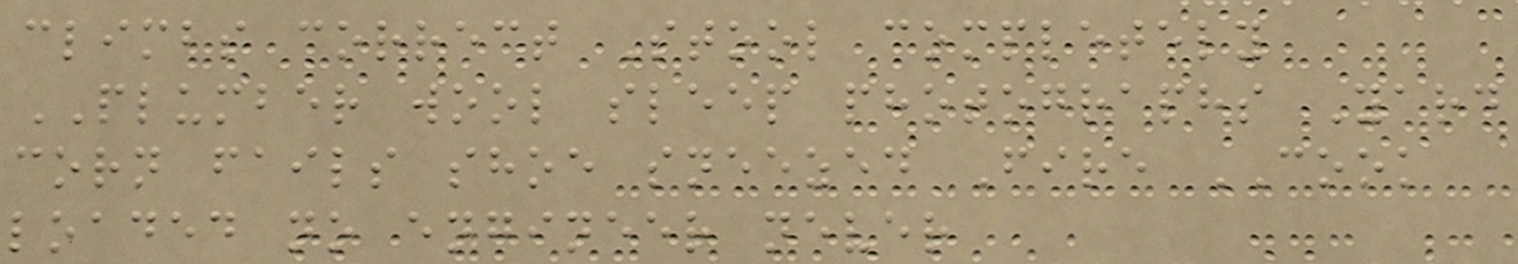climbs correct Stool completely
PLUMBER wool sleep photographs Yard
corn fails shoe sneezed Fire COOK
loaded no engineer never
